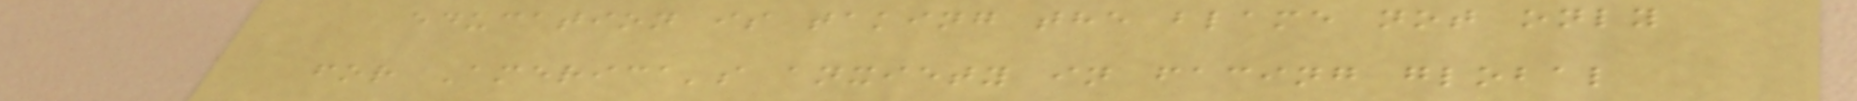education is taking the blame not only
for America's anxiety in facing global
